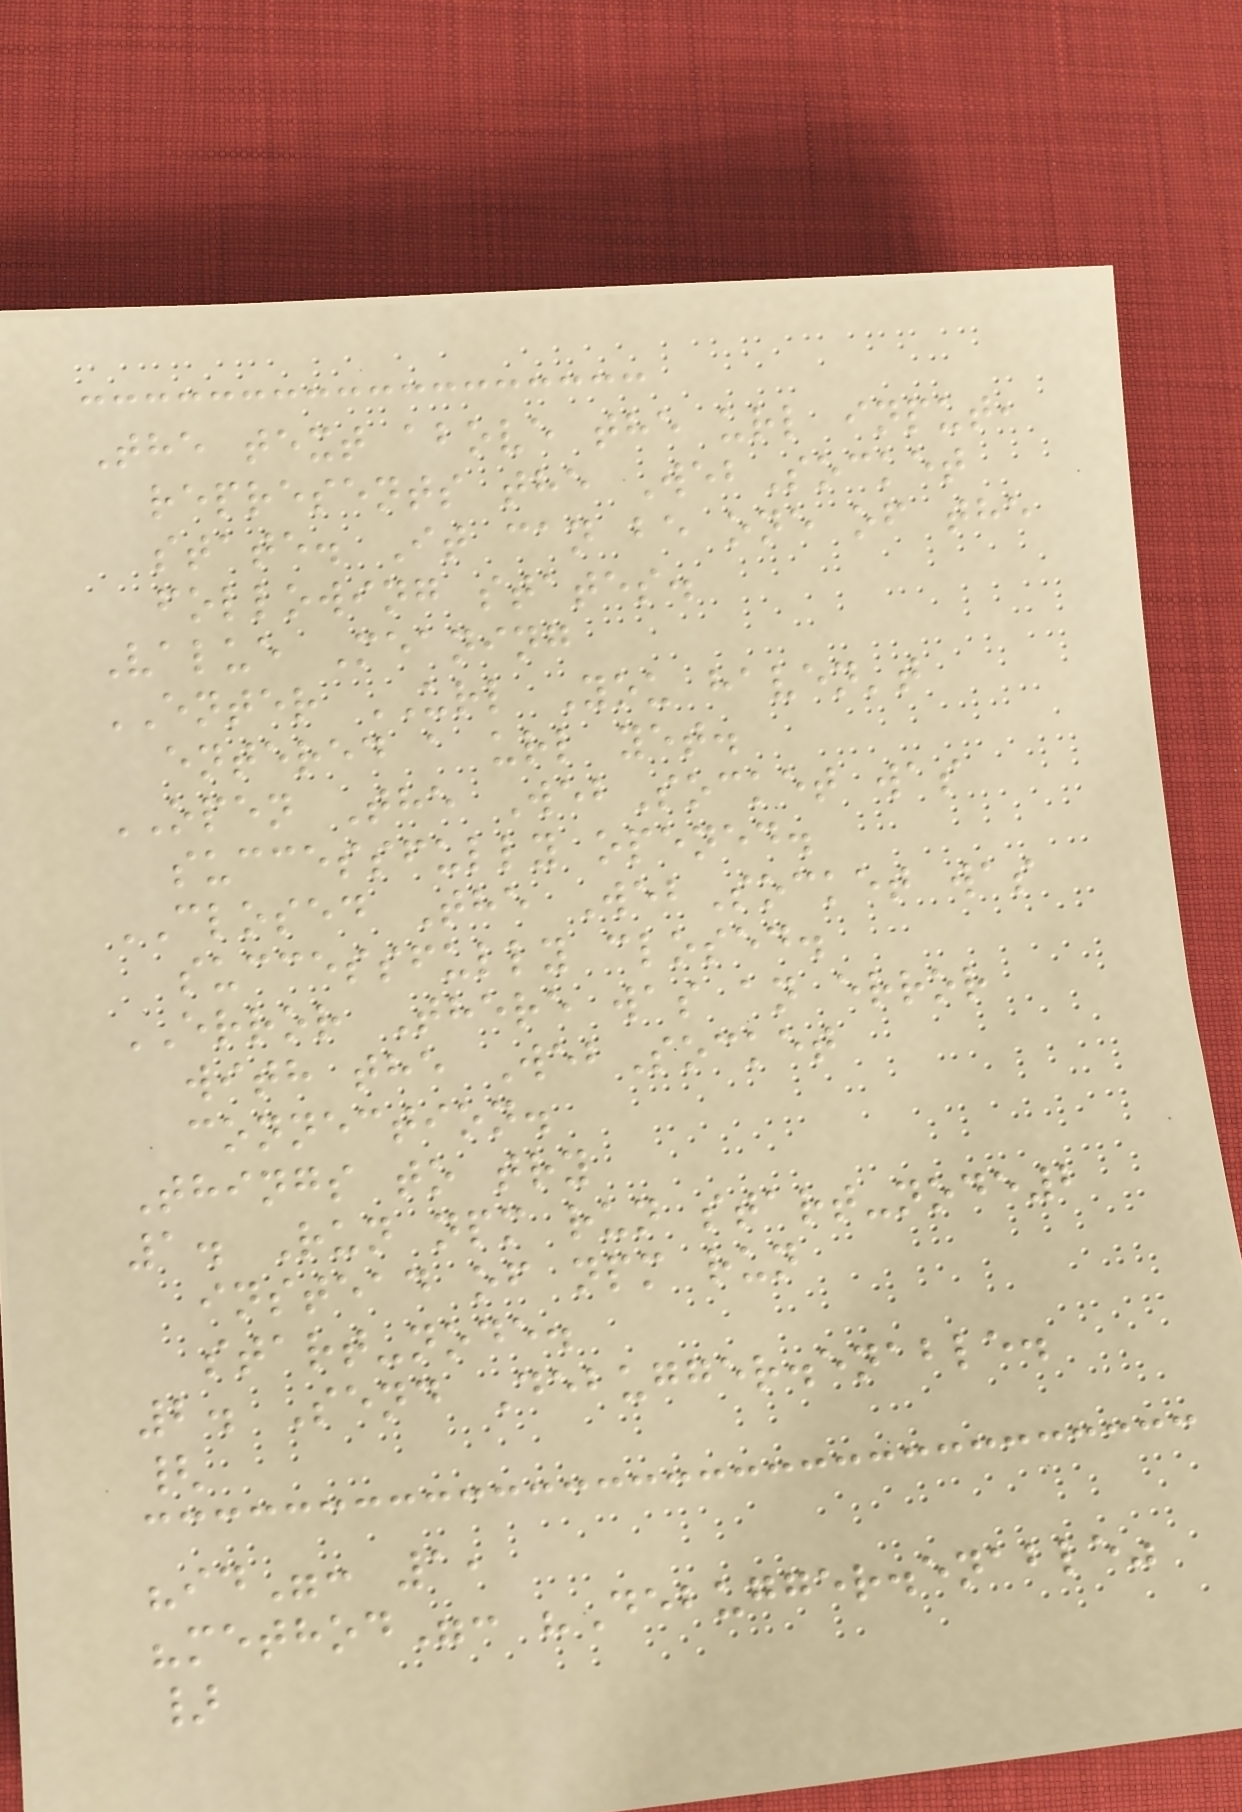The text above the url input,
represents the WebSocket
state. It can be one of the
following states.
Value Meaning
ENTER URL You haven't
entered a url yet.
OPEN The WebSocket was
successfully opened.
CLOSED The WebSocket was
successfully closed.
ERROR There was an error
with the WebSocket
connection.
Things to try
1. Run npm run start-node2
instead of npm run
start-node.
2. Send Debugger.enable.
{
"id": 1,
"method": "Debugger.enable"
}
